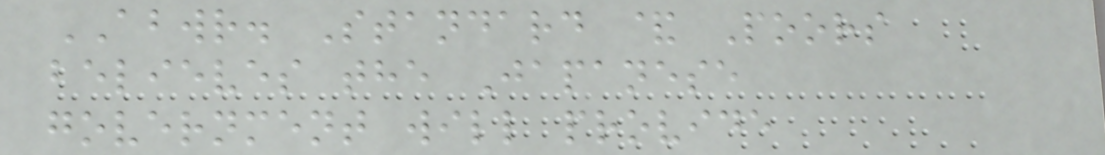ABWR. Standard & Poors
believes the Japanese
government will provide
